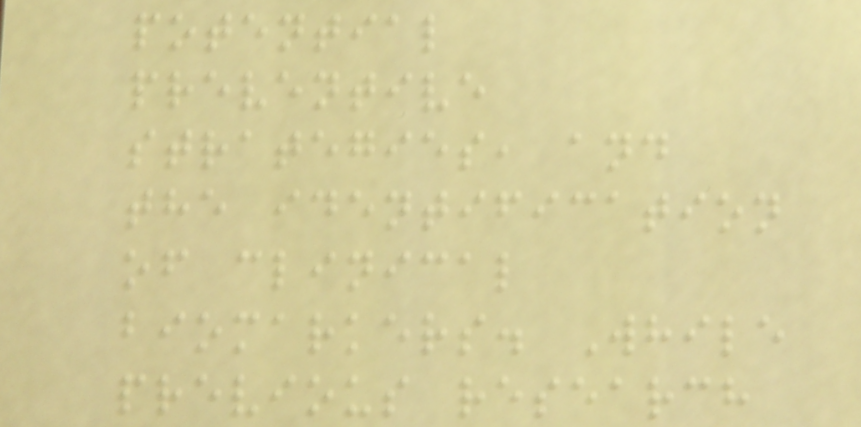potential
preventive
strategies, and
the identification
of clinical
biomarkers. While
previous research
